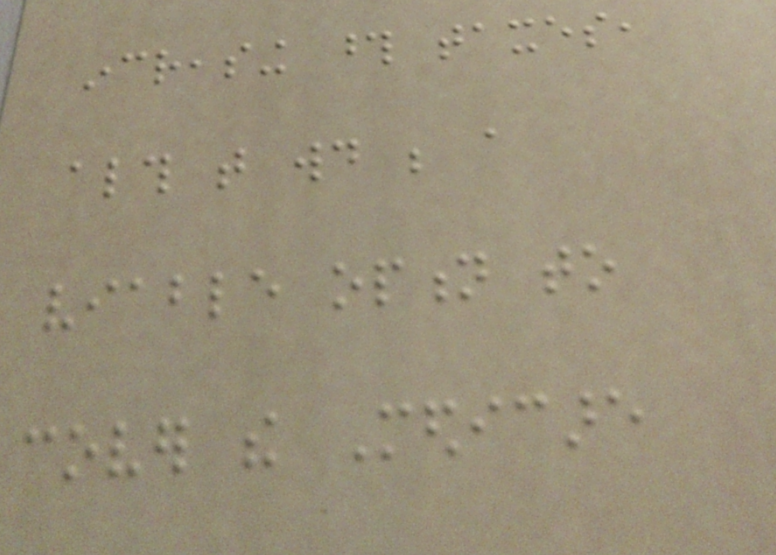increasing those taxes,
although that would be a
viable option to
cover the Medicare
